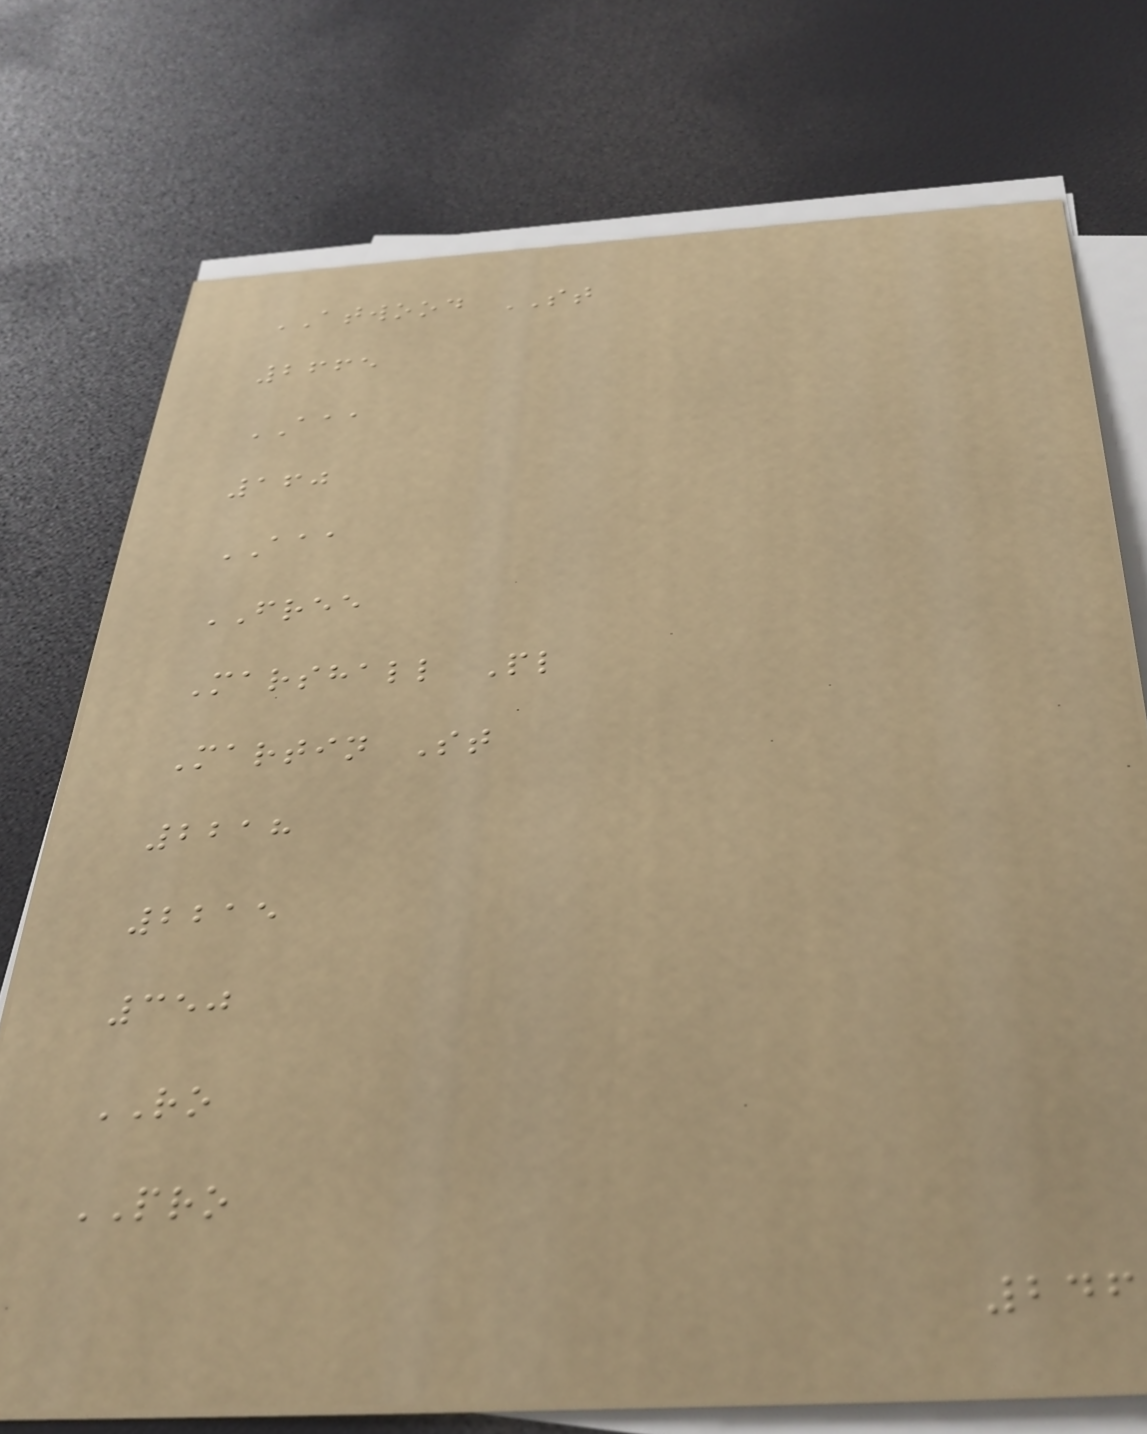ATWOOD ST
2665
AAA
160
AAA
FREE
Marshall Pl
Martin St
2218
2215
350
RO
PRO
246
